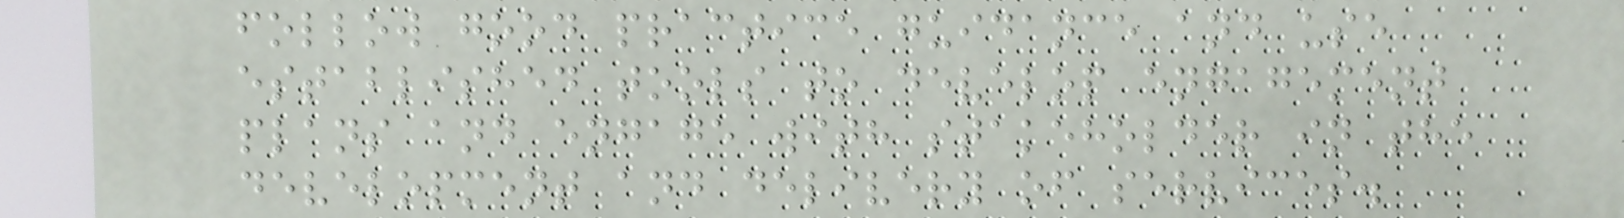follow good practice guidance and use
established tools to develop engagement
plans and engage with stakeholder in the
development and delivery of services.
